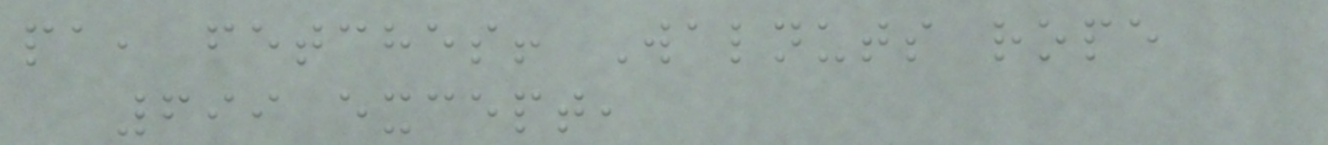pa, fetches! Walnuts rope
699 except,
